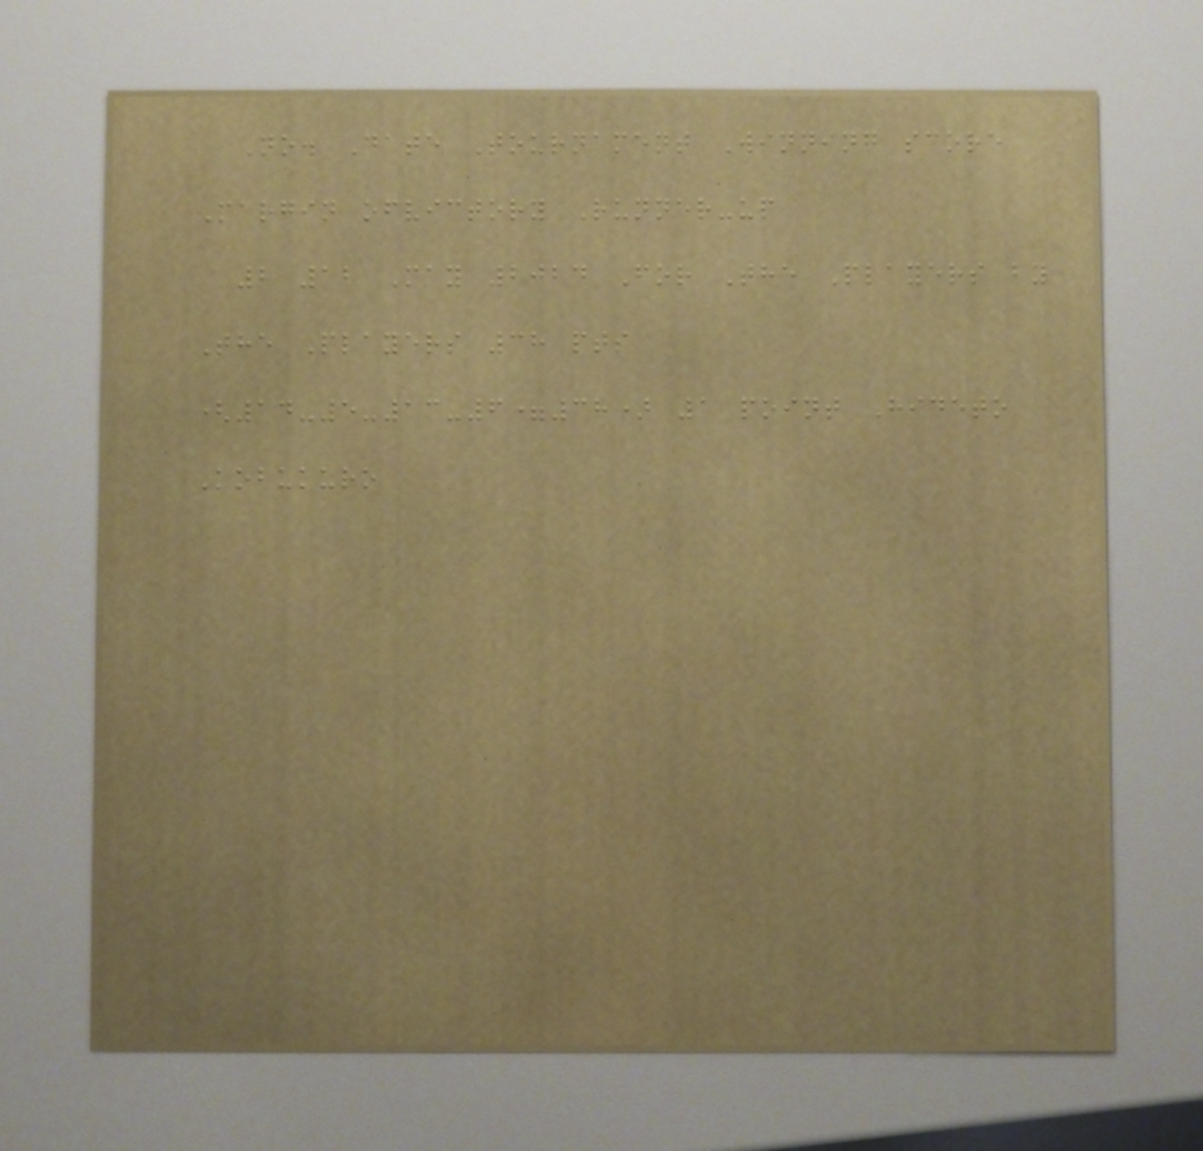No. Date Tournament Winning score
Margin ofvictory Runner-up
2 12 May 2024 For The Players by
The Players 38 pts
(14-5-13-6=38) 1 point Hideto
Kobukuro
